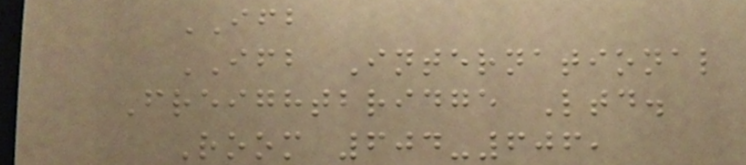IFB
IFB International
Freightbridge Ltd.
Room 604-606,
